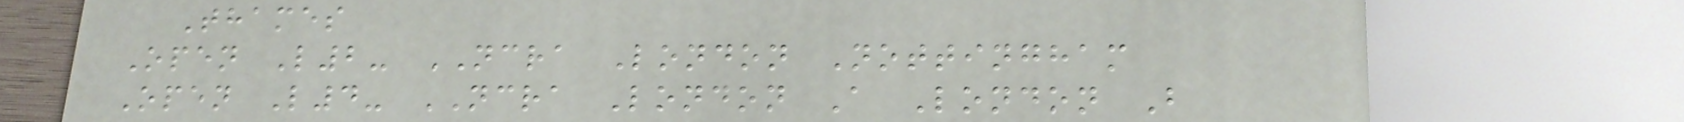Thames
Open L2- NCRA London Nottingham
Open L4- NCRA London A London B
